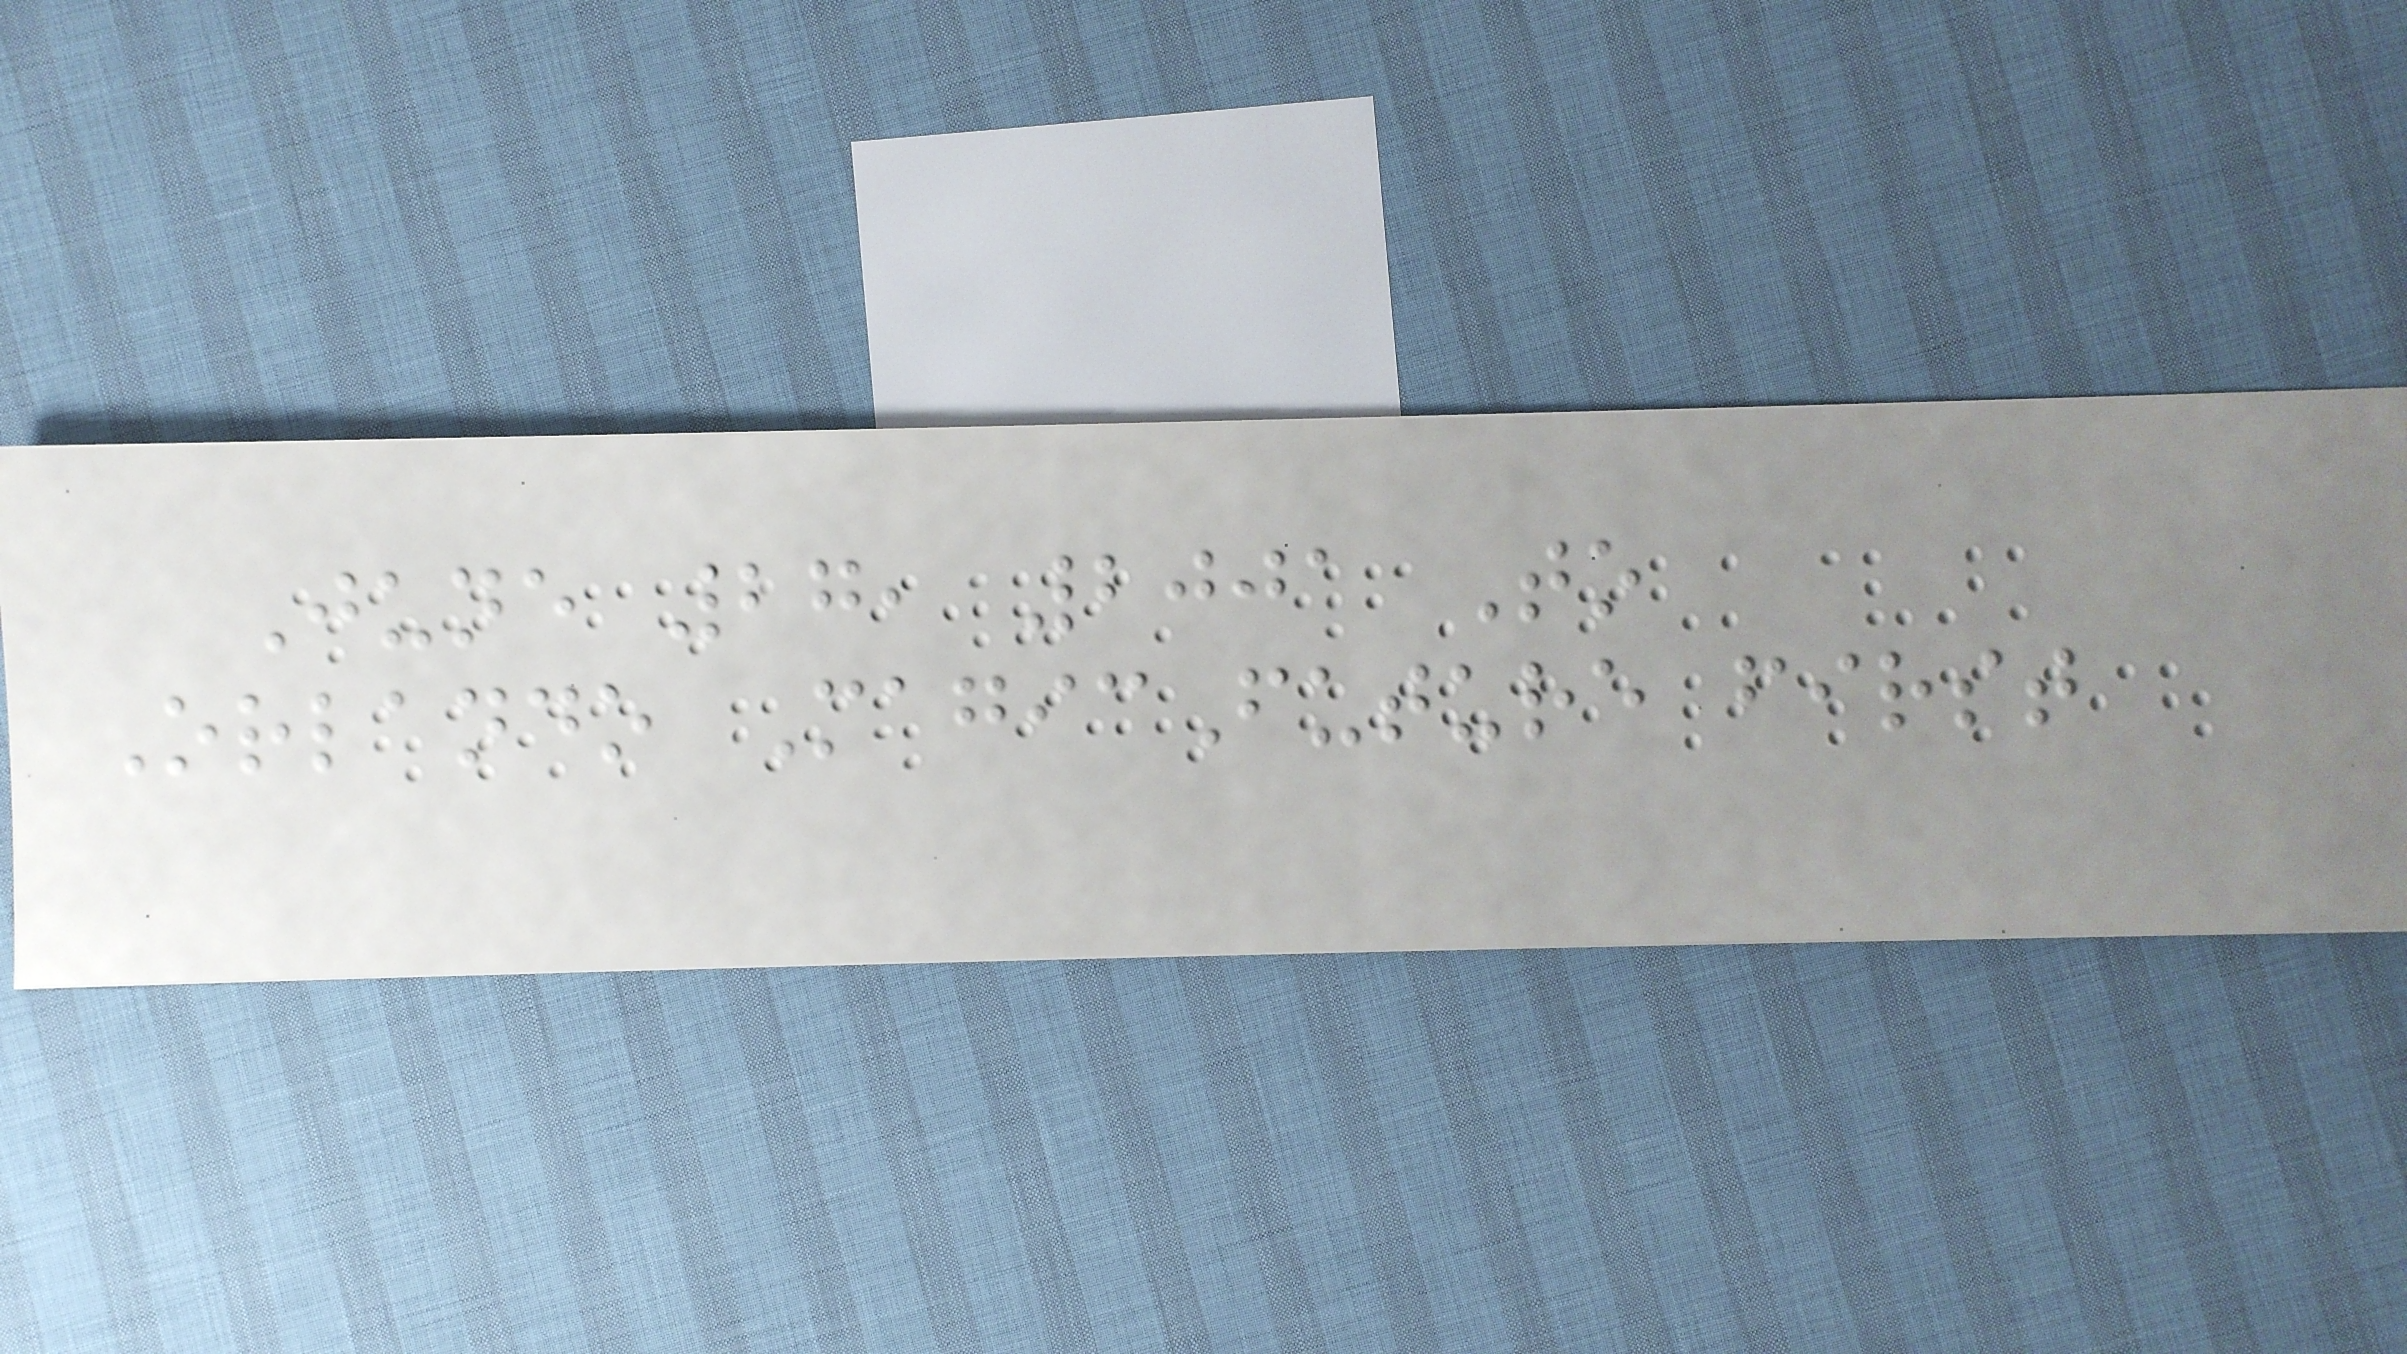June 27, 2001 To
Orlando MagicFuture first
